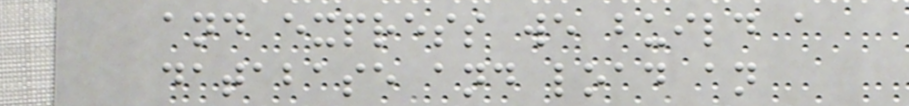and express we build a
database and load an
